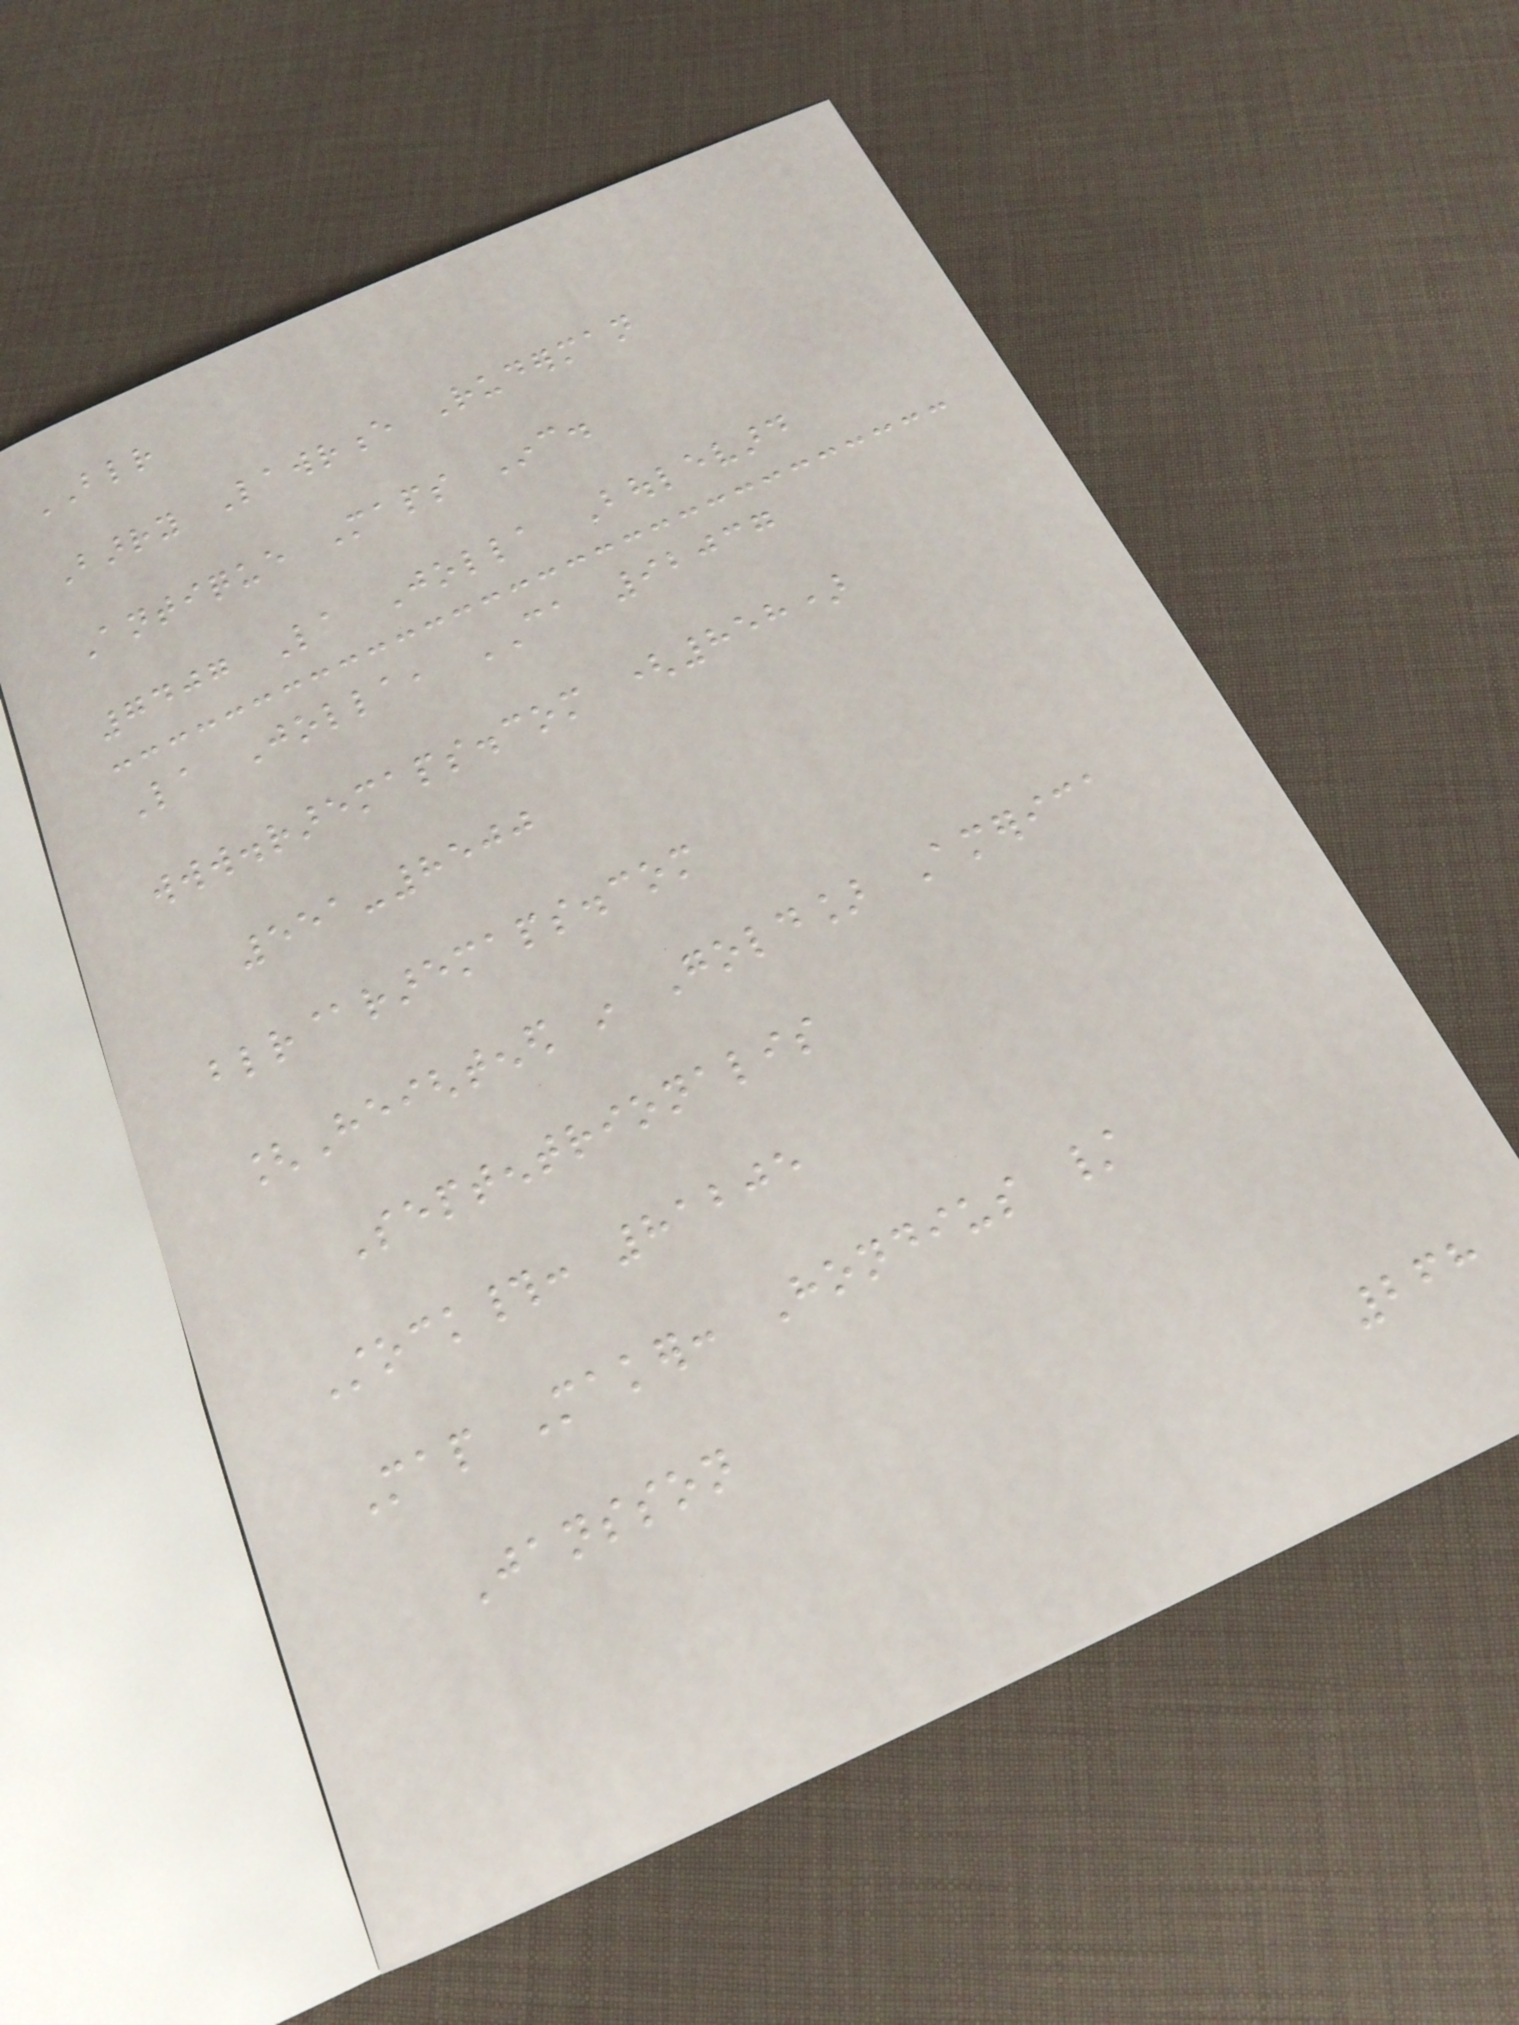BLR
Barry Lawrence Ruderman
Antique Maps Inc.
7407 La Jolla Boulevard
La Jolla, CA 92037
www.raremaps.com (858)
551-8500
blr@raremaps.com
[Heightened in Gold] America
Septentrionalis
Stock#: 81205
Map Maker: Hondius /
Jansson
268
